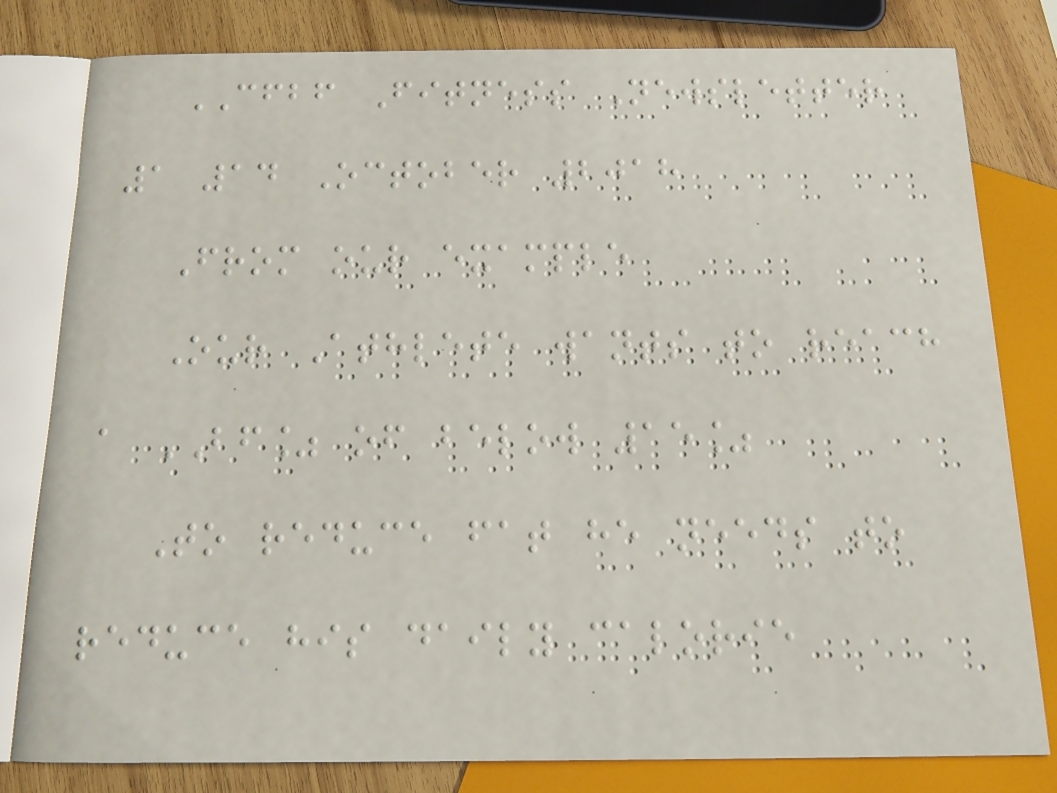CFBF Fitness Newsletter
1 14 October 2018
From our example
Our Athlete wants to reach
a BF% of below 15%
To reduce fat he needs to
reduce his daily calorie
